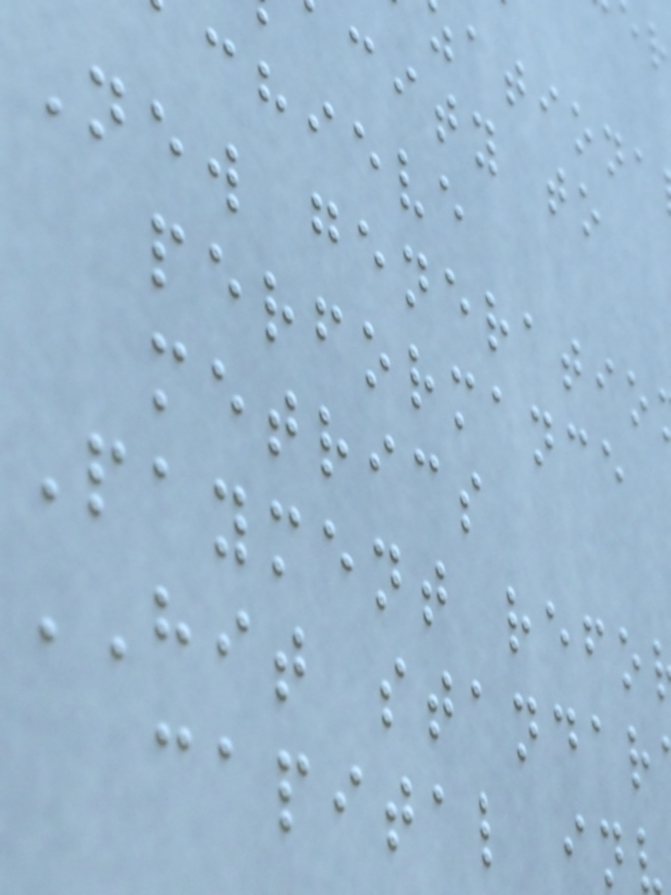city to
chieve
New generatio
performance
metrics
Payment refo
HIT standar
capital inv
